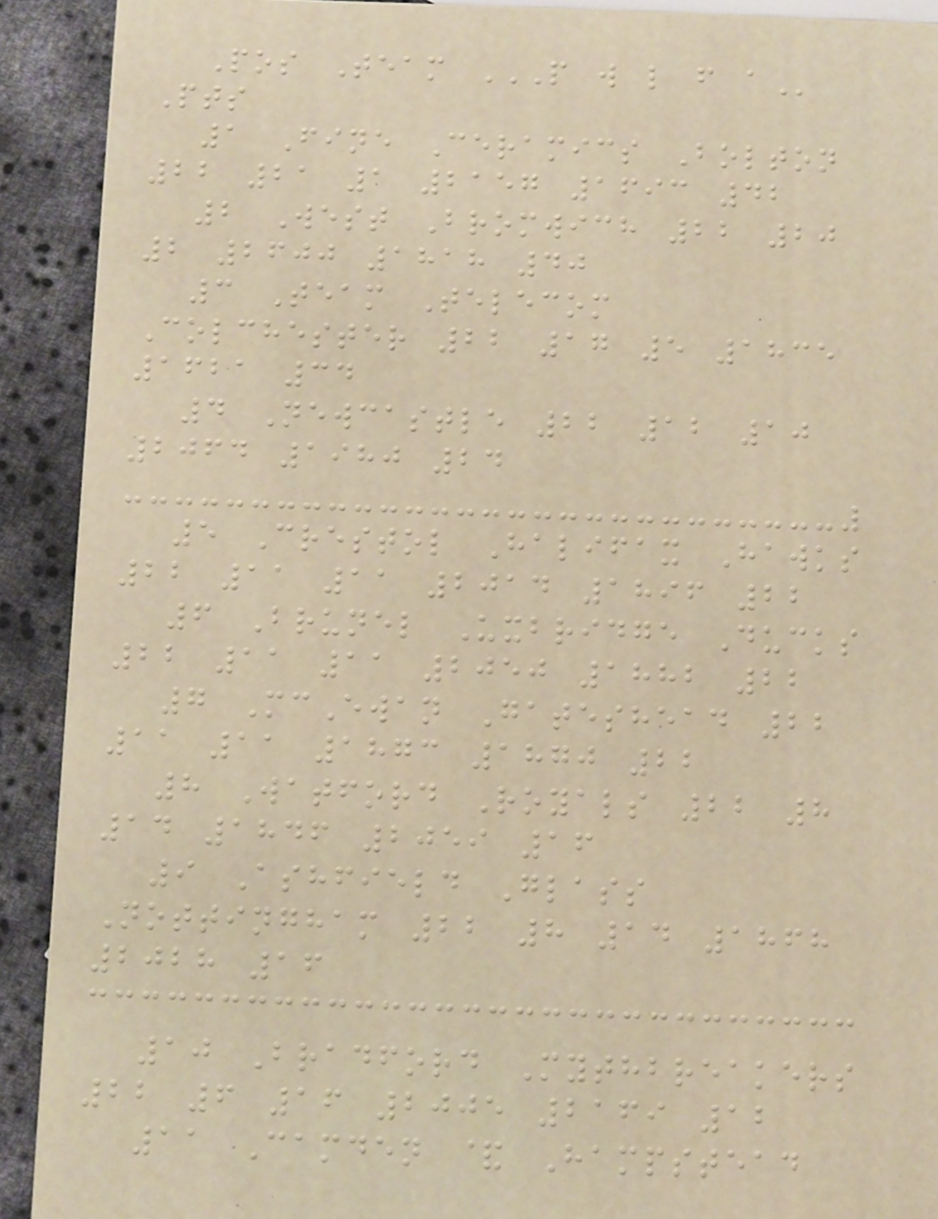Pos Team P W L F A
Pts
1 Fine Ceramics Bolton
22 21 1 2157 1693 42
2 West Bromwich 22 20
2 2600 1818 40
3 Team Telecom
Colchester 22 17 5 1835
1621 34
4 Newcastle 22 12 10
2064 1980 24
5 Crestol Halifax Hawks
22 11 11 2014 1896 22
6 Brunel Uxbridge Ducks
22 11 11 2050 1882 22
7 McEwan Gateshead 22
11 11 1873 1870 22
8 Watford Royals 22 8
14 1846 2059 16
9 Ashfield Glass
Nottingham 22 8 14 1868
2028 16
10 Bradford Mythbreakers
22 6 16 2005 2169 12
11 Camden & Hampstead
